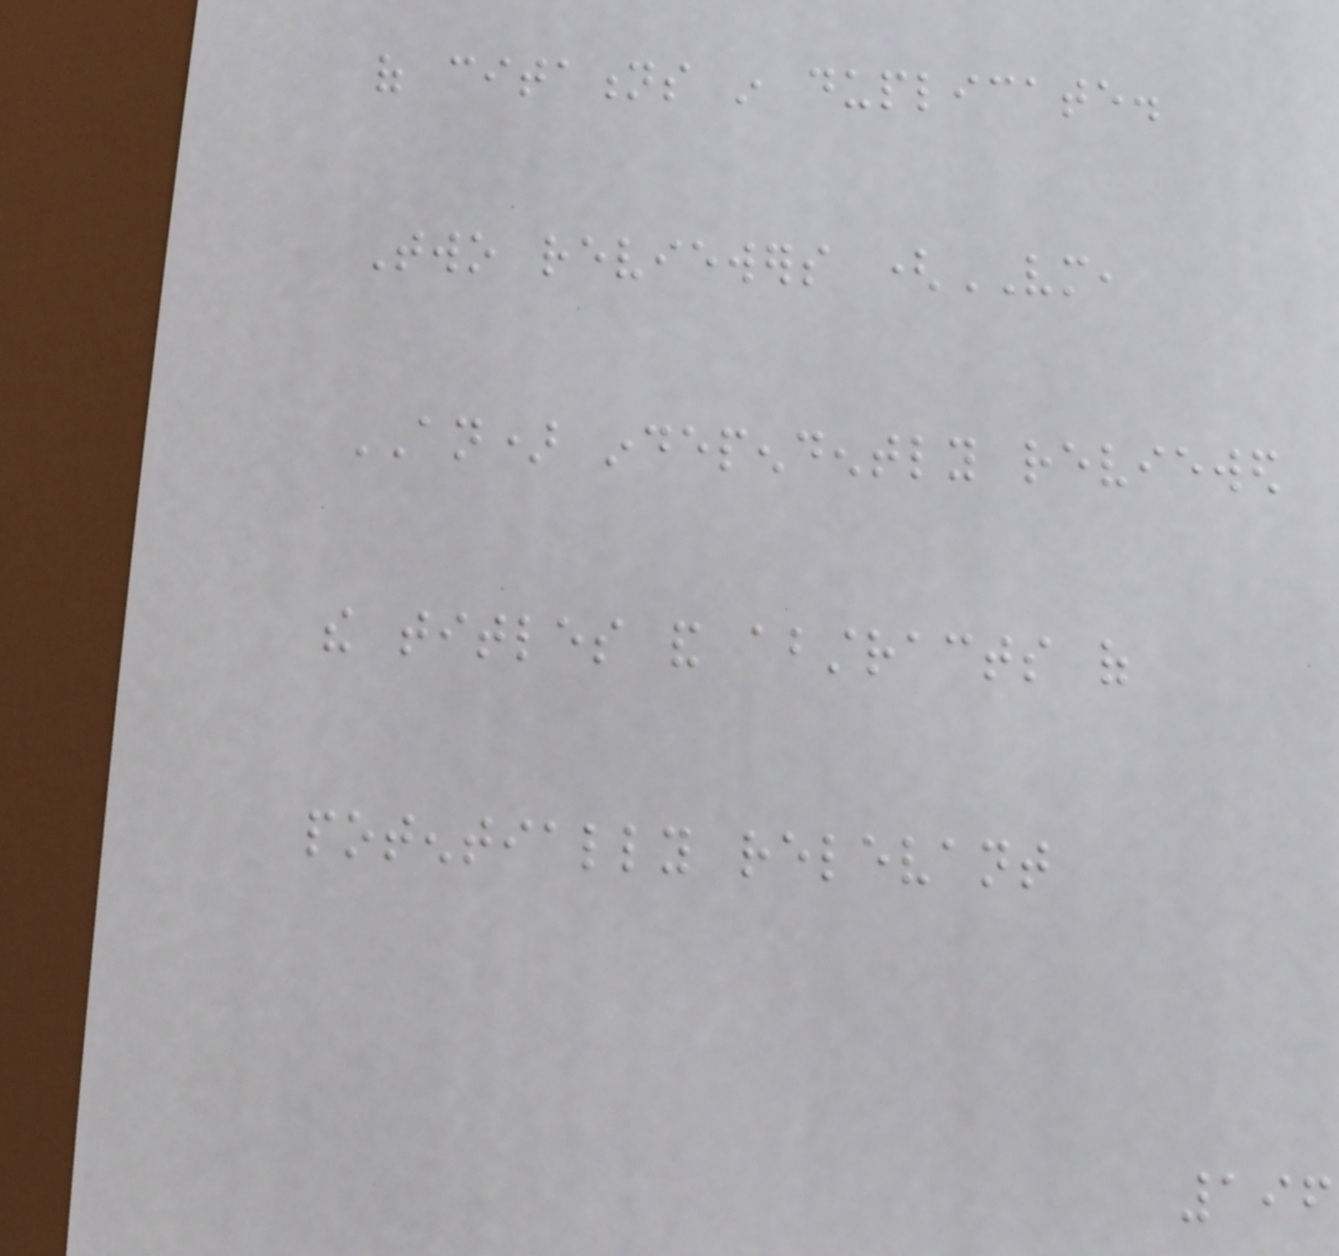of citations in duplicate.
Two reviewers (VM,
AN) independently reviewed
the titles and abstracts of
potentially relevant
196
